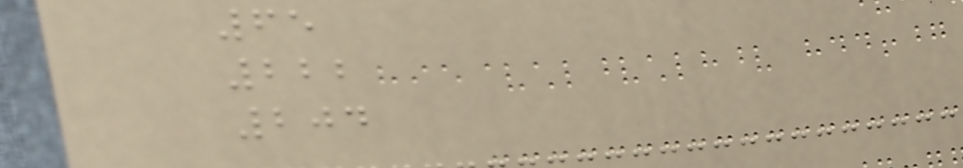65
222
204
